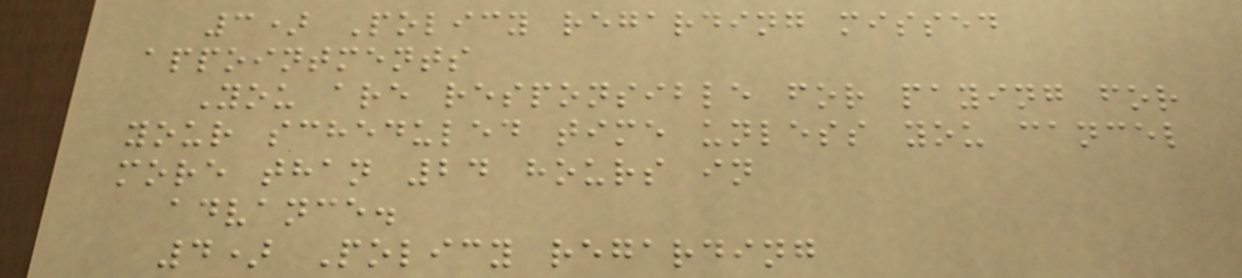3) Policy regarding missed
appointments
You are responsible for paying for
your scheduled time unless you cancel
more than 24 hours in
advance.
4) Policy regarding
